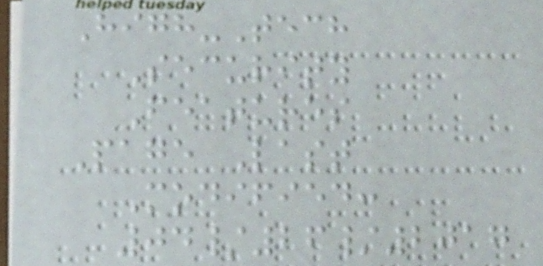High-Tech
Security
Features
Page Last
Modified:
04/26/2017
